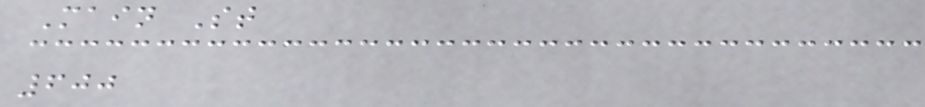Main St
600
